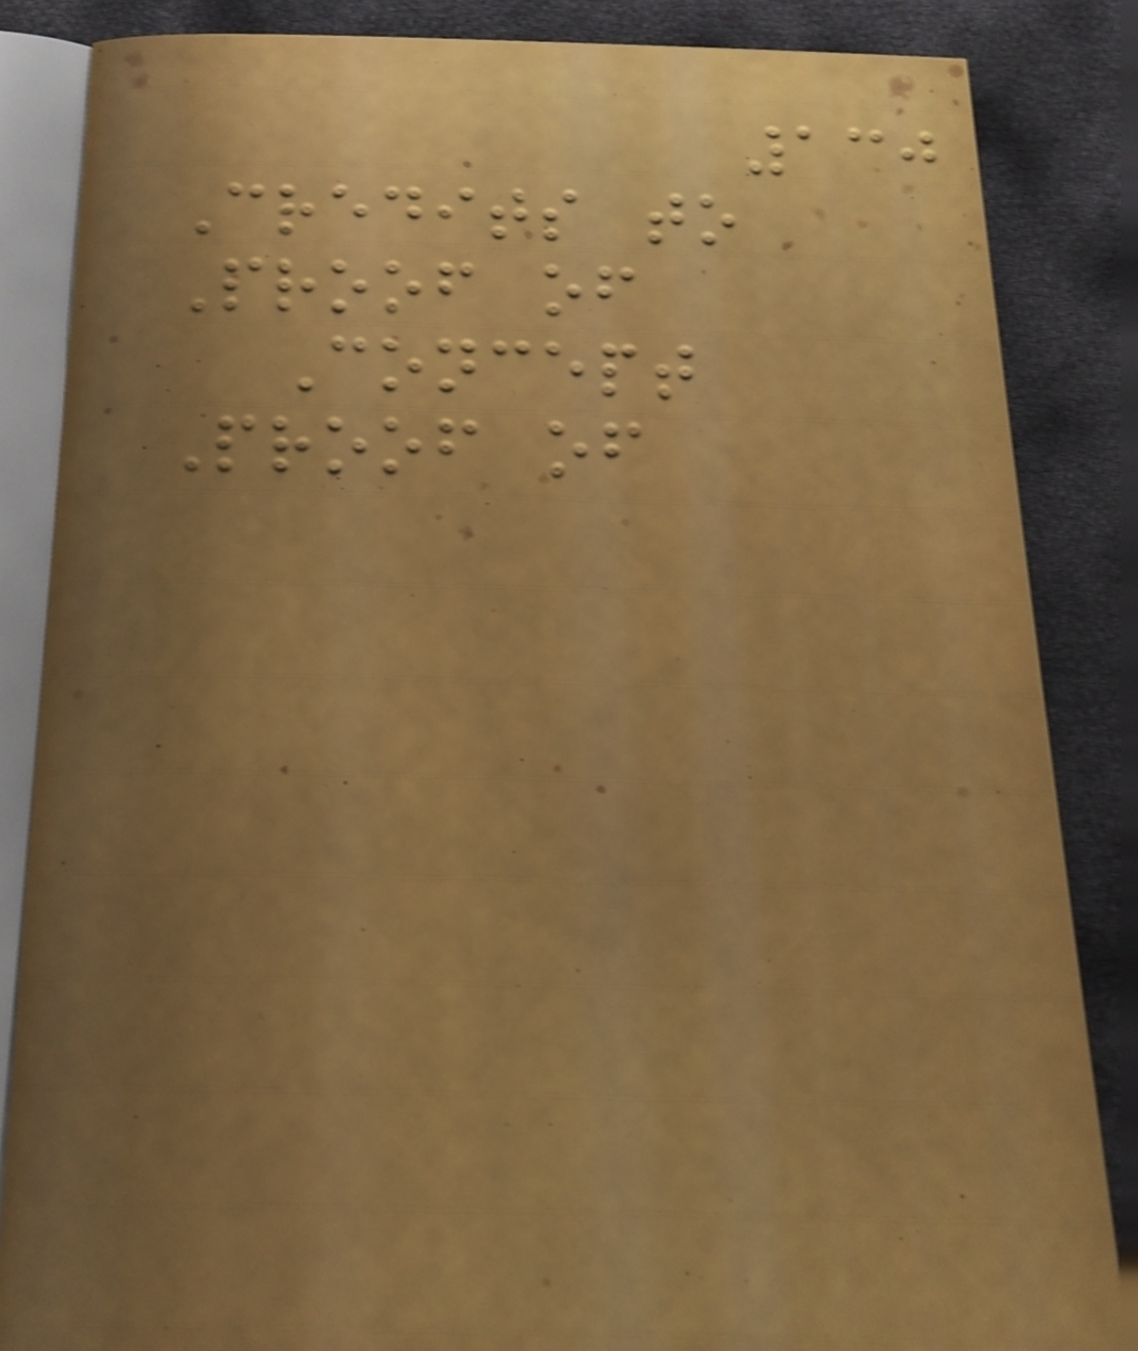130
Credits to
Proof of
Concept
Proof of
